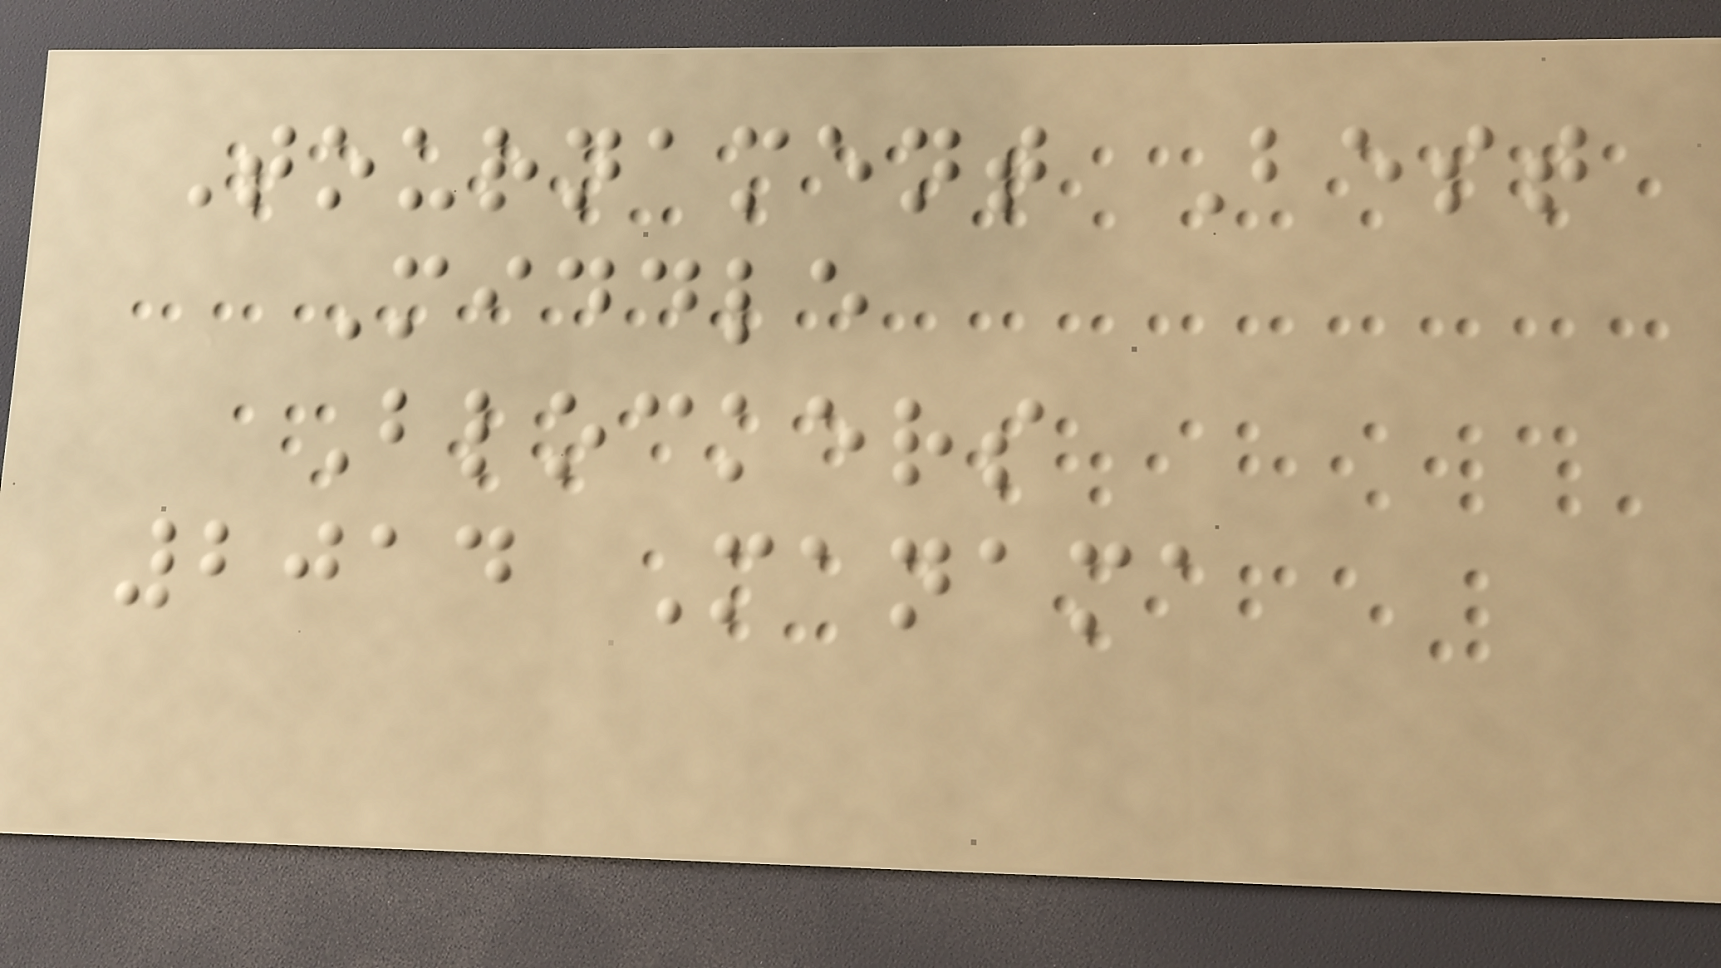Tournament Best
Middle
Blockers
2014 Manama
